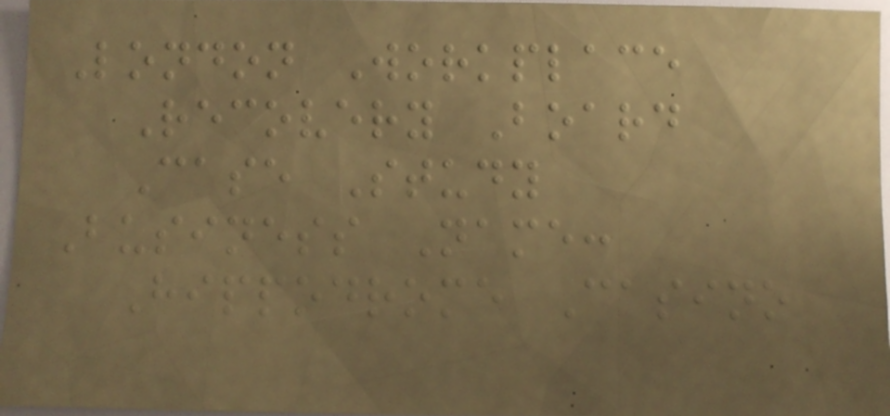London Workplace
Recovery Board
Case Study
Business Name:
Hippodrome Casino
